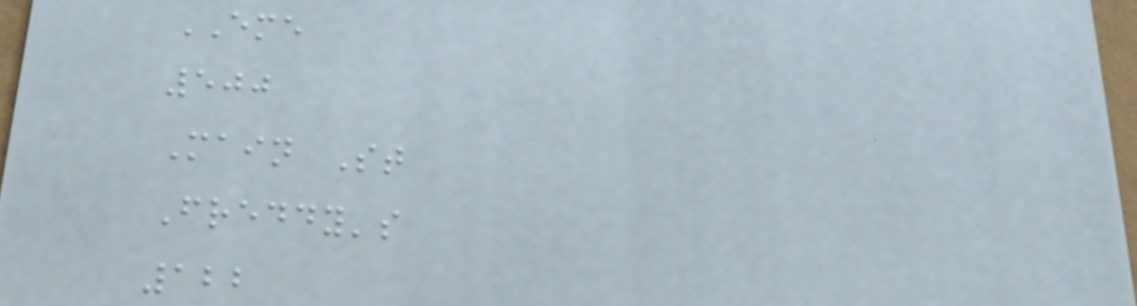EME
500
Main St
Freddy's
122
